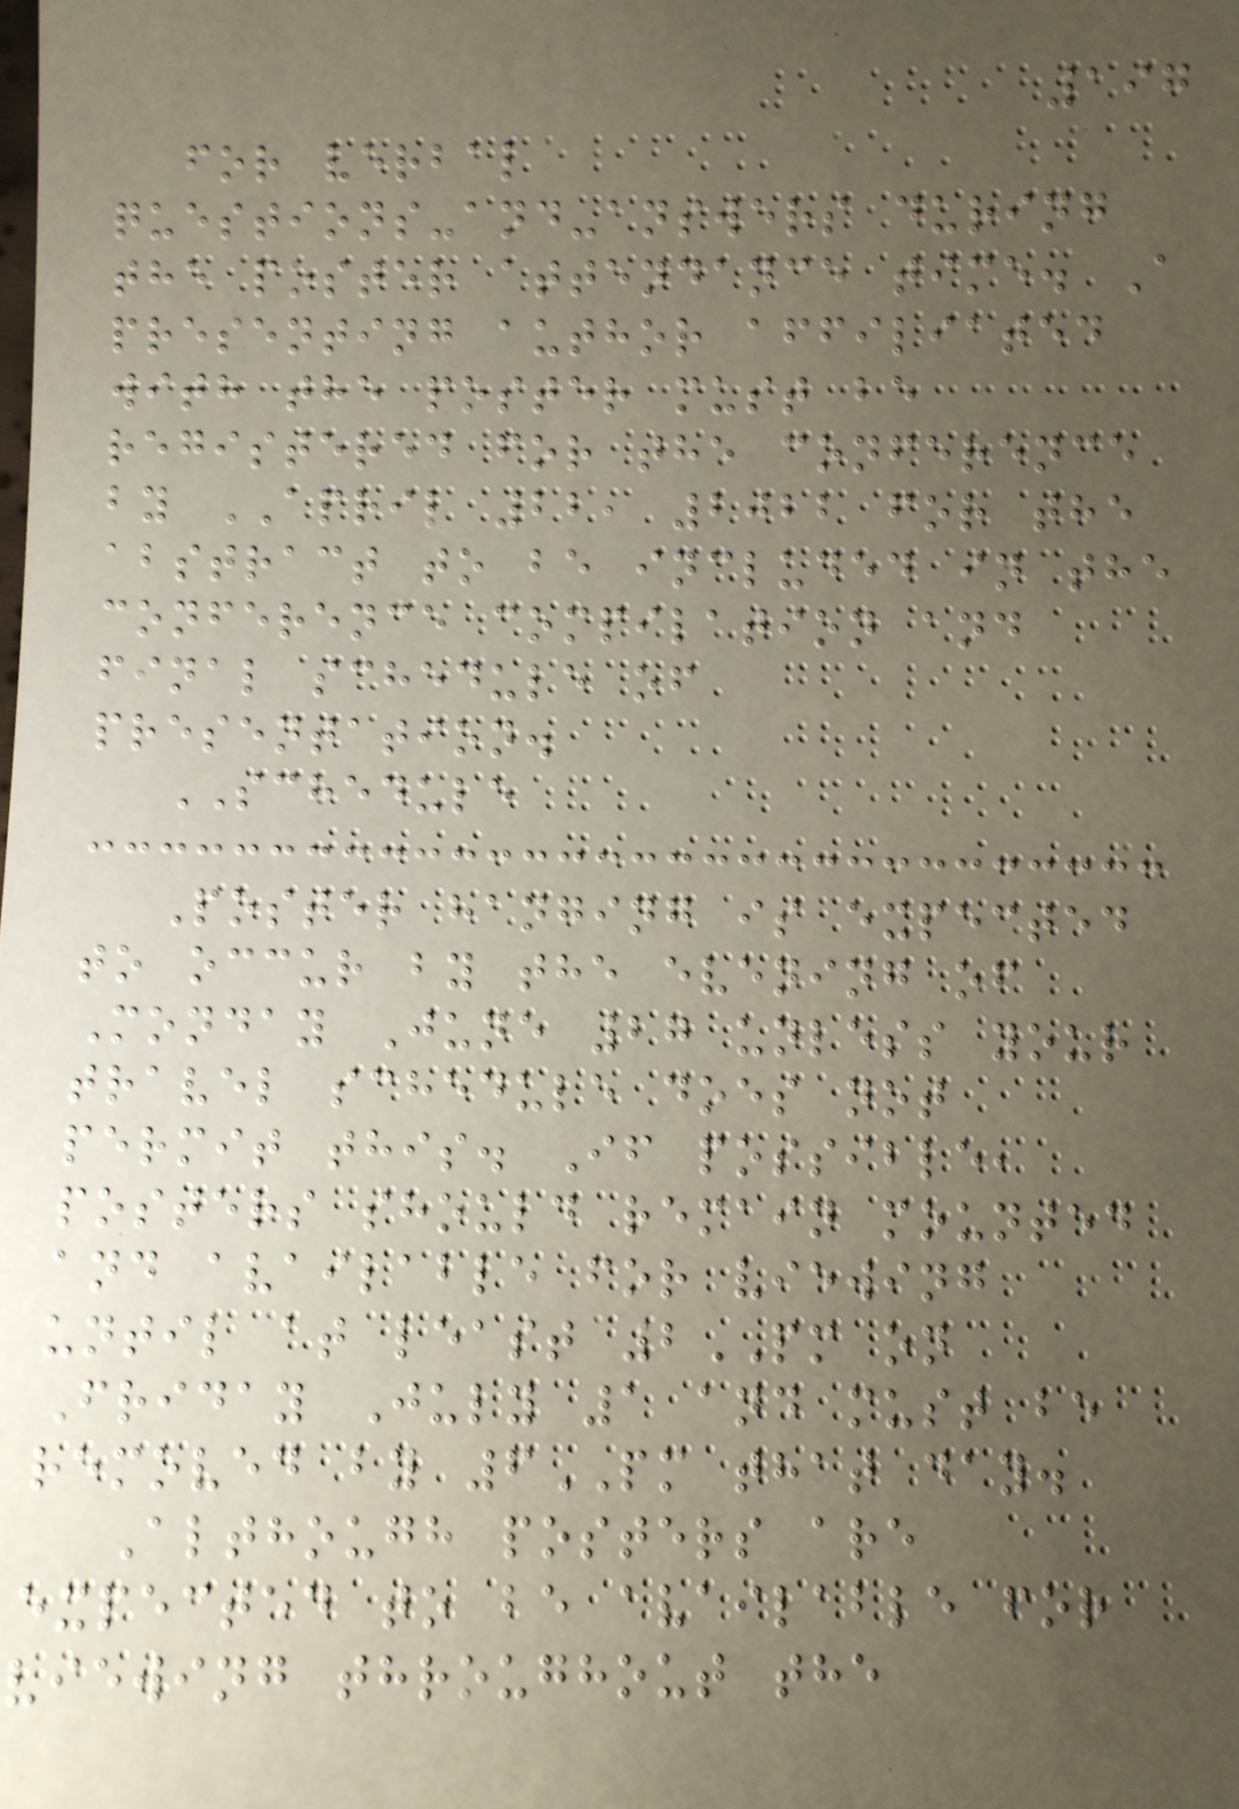197
for verbal
questions-and-answers during
the poster attendance time. A
presenting author affiliated
with the poster must be
registered for the conference
by APRIL 22, 2022 for the
abstract to be included in the
conference compilation and
final schedule of
presentation.
SCHEDULE
Poster hanging is expected
to occur by the evening of
Monday June 27 unless your
travel schedule does not
permit this. If possible,
posters should remain mounted
and available for viewing
until at least 2PM on
Friday July 1 and must be
removed by 6PM that day.
Although posters are
expected to be available for
viewing throughout the
